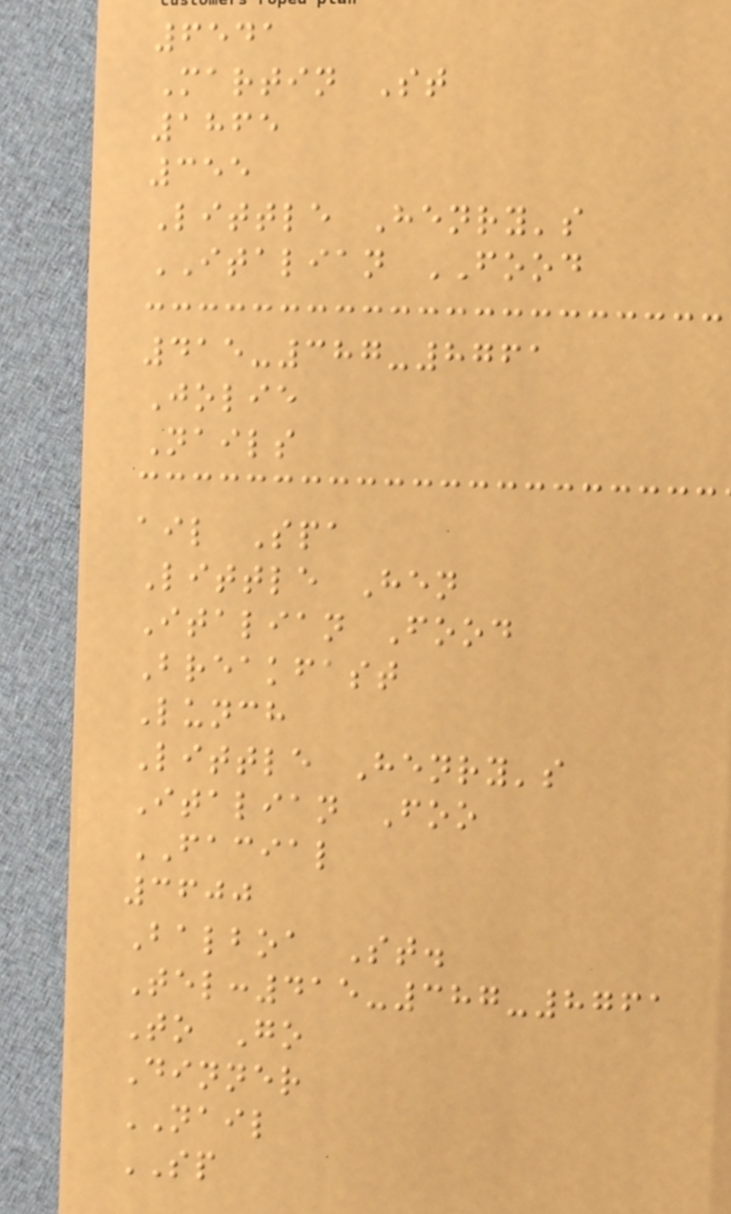6541
Martin St
1865
355
Little Henry's
ITALIAN FOOD
415-387-8761
Jolie
Nails
ail Spa
Little Hen
Italian Food
Breakfast
Lunch
Little Henry's
Italian Foo
FACIAL
3600
Balboa St.
Tel:415-387-8761
To Go
Dinner
NAIL
SP
